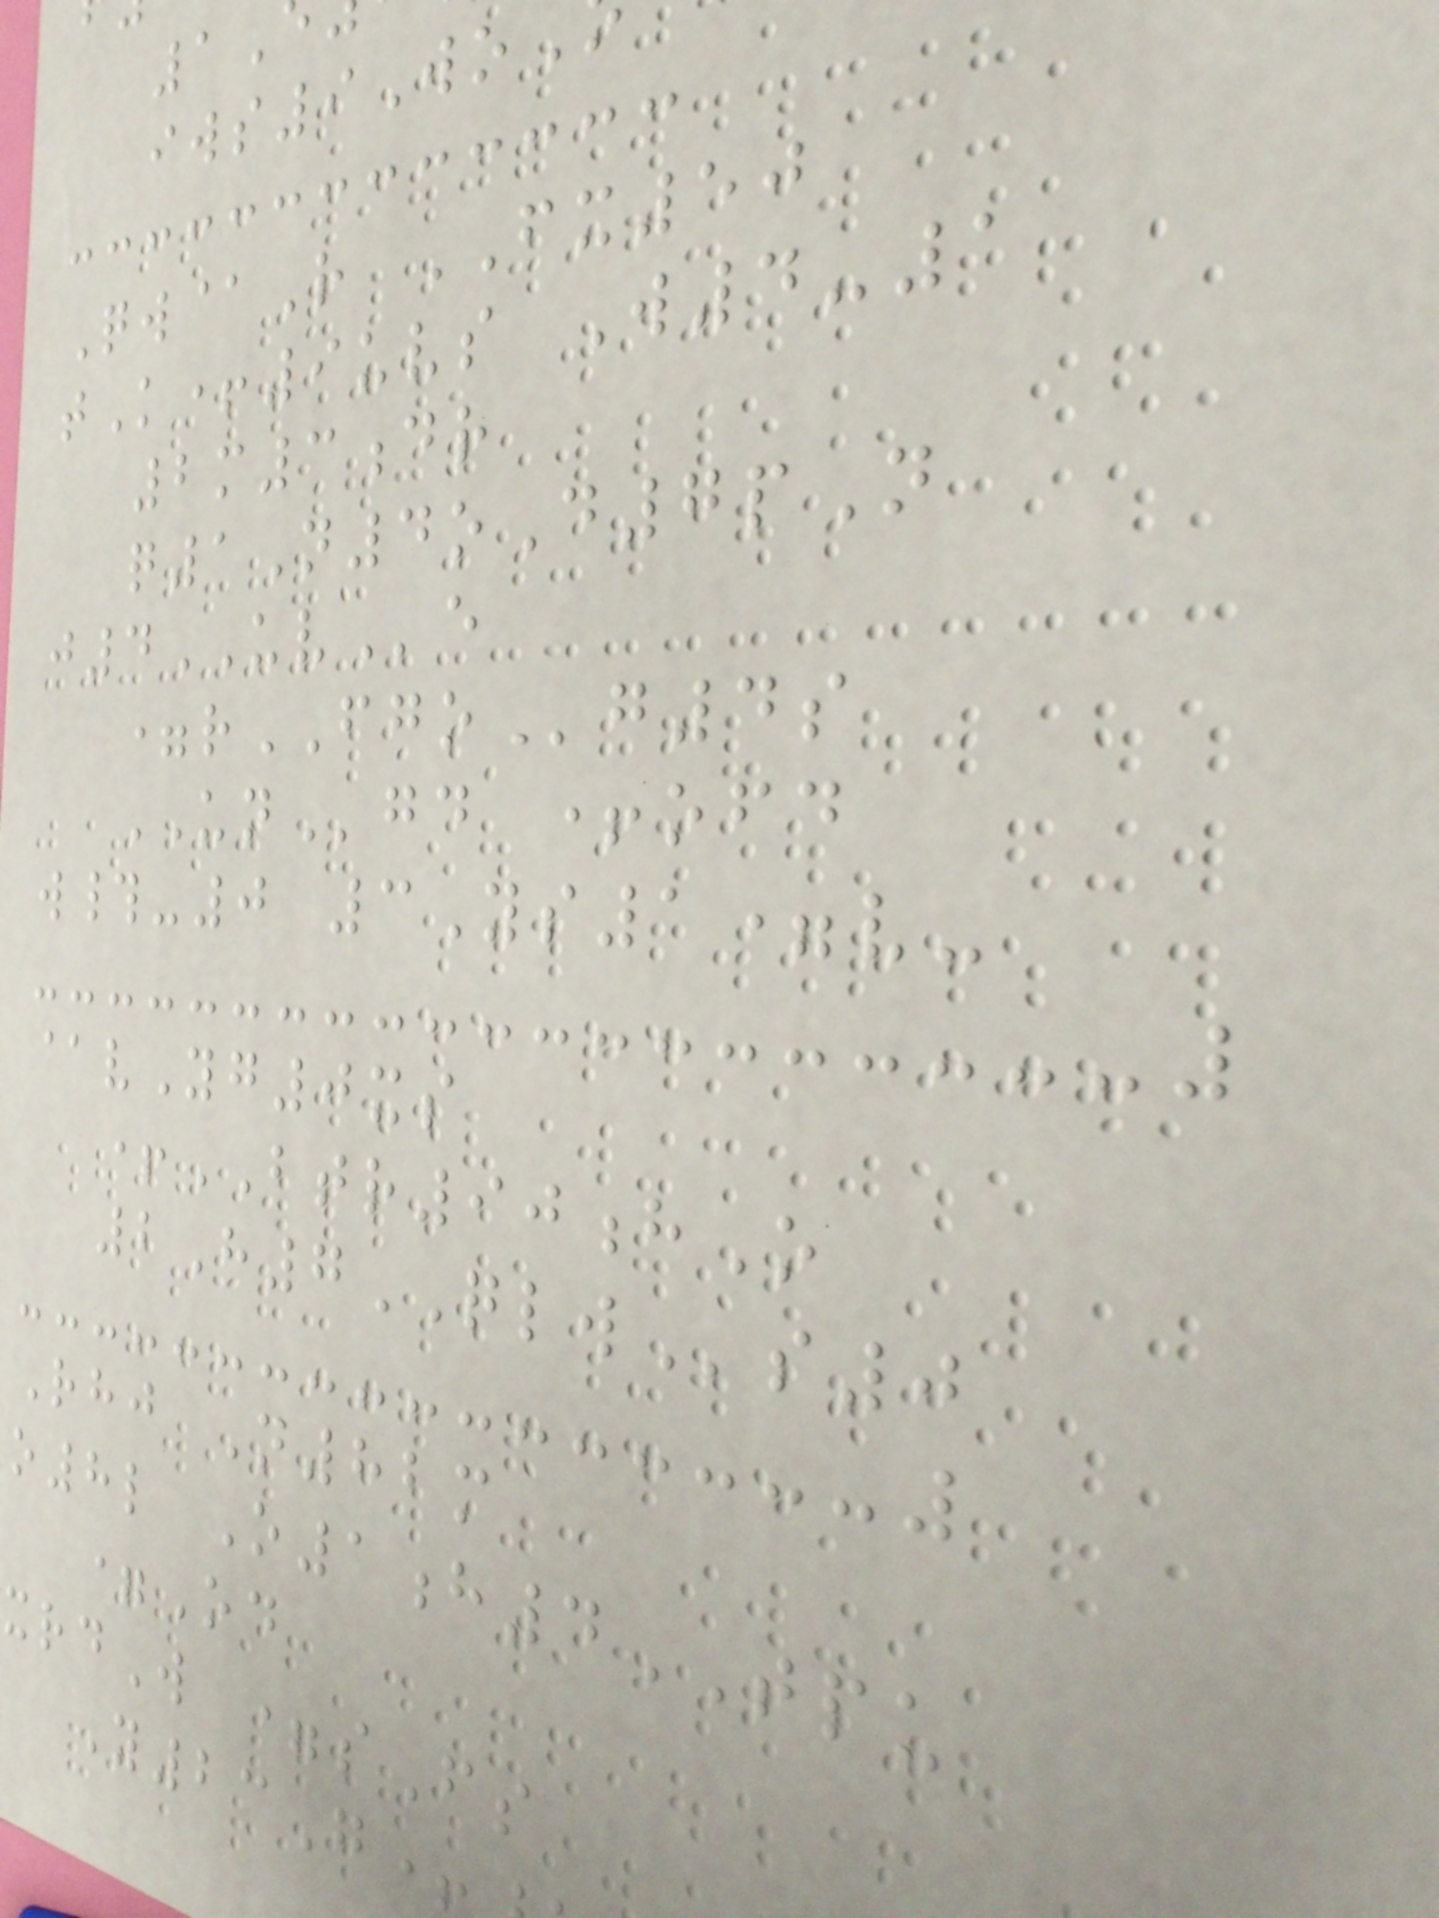iws9Wo
Qw@R FX50
tK+9uvs W4-1
2m3dr
q1N4oD7pN
j4UVe
=rFGOg4s
UNgd +ofd
w#-0 3Ys1=v-
@vYg0xs
+BTR90hO
2H7QLWs0
Rhj N82m
o8l O1h4TPU
=Od
xrdW =sFs
Y23G
